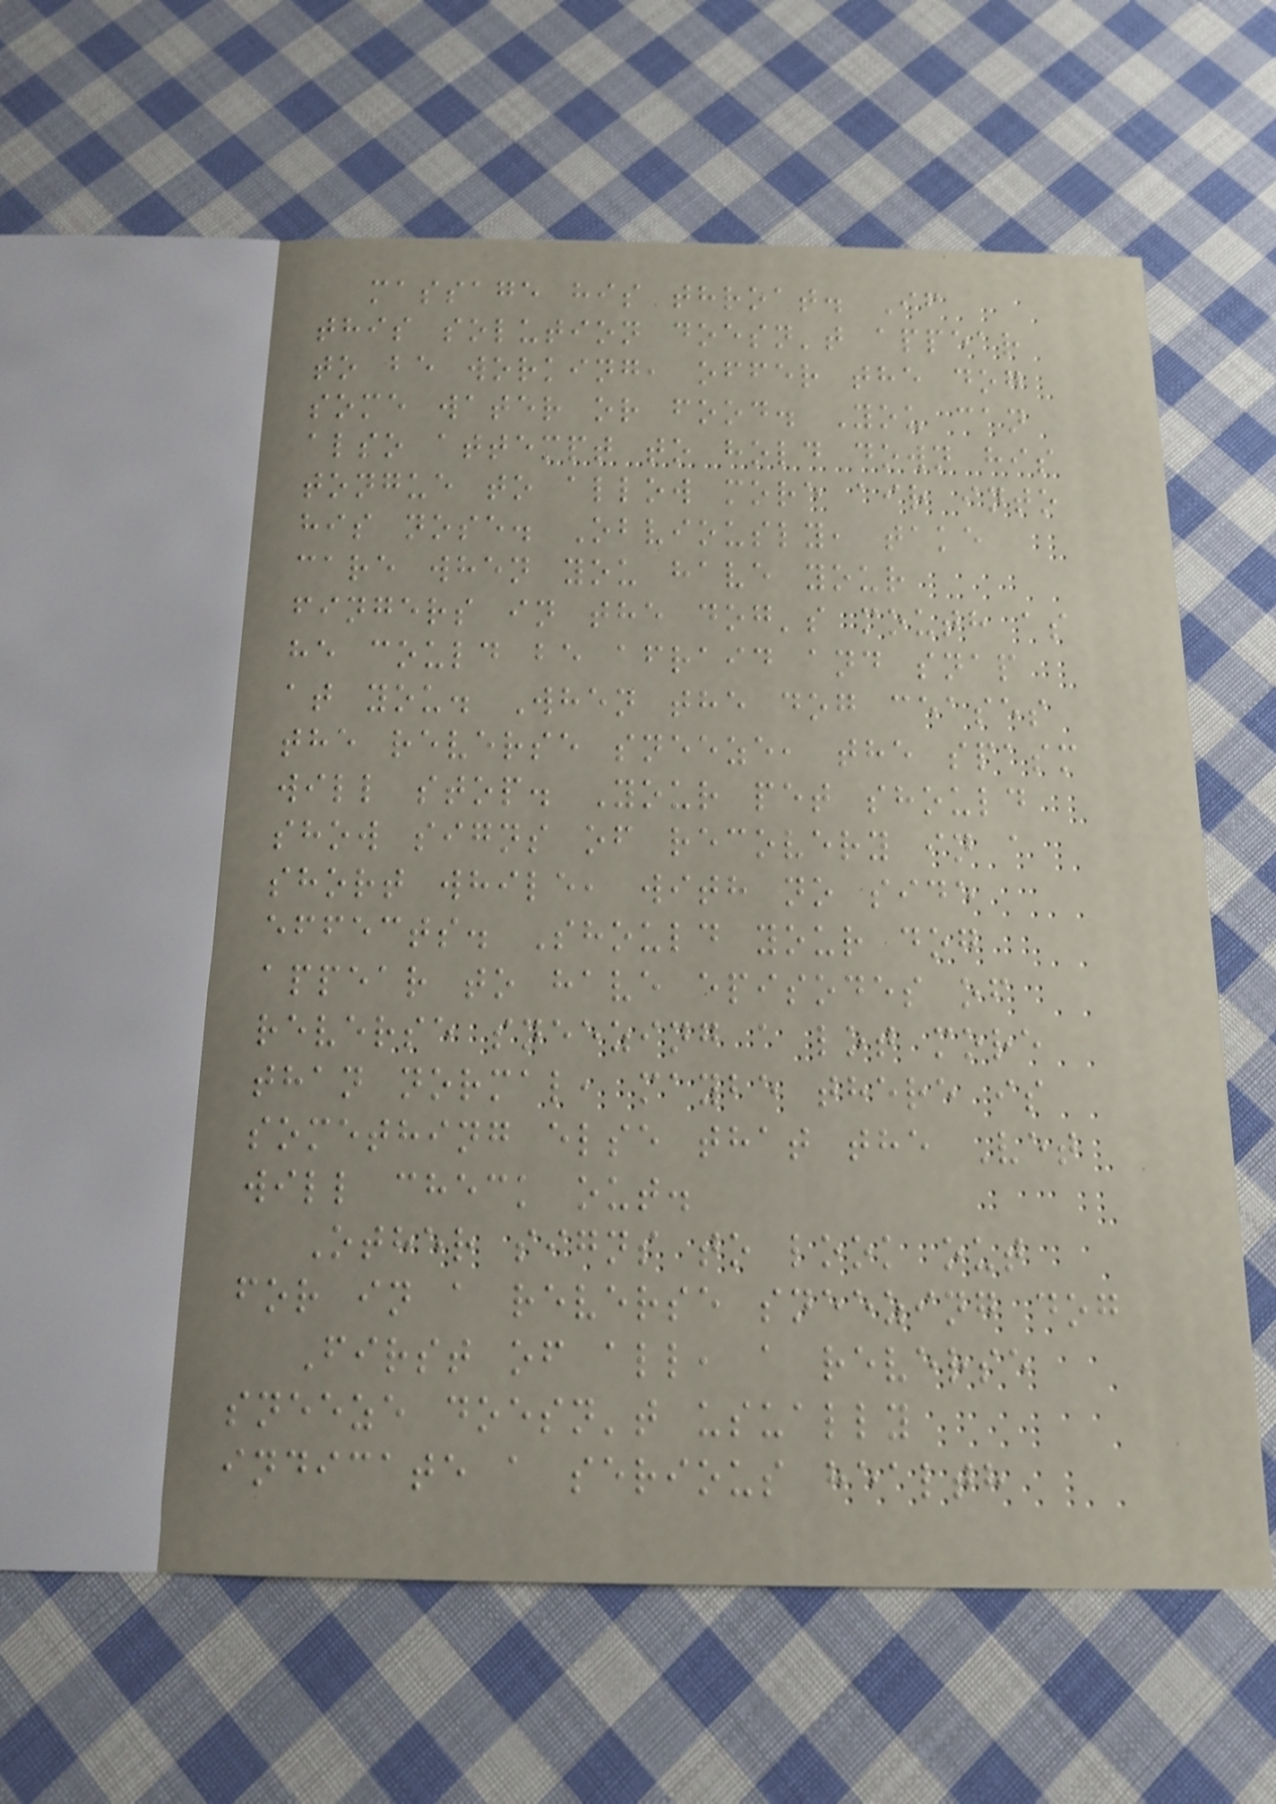massage his throat. If
this solution doesn't appear
to be working, offer the dog
some water or food. You can
also attempt to hold down his
tongue to allow more air into
his nose. Obviously, take
care when you have your
fingers in the dog's mouth as
he could be afraid and snap
at you. When the dog ceases
the reverse sneeze, the spasm
will stop. Your pet should
show signs of recovery in a
short while, with no side
effects. Should your dog
appear to have episodes of
reverse sneezing a lot more
than normal, maybe there is
something else that the Vet
will check out.
Other signs to look out
for in a reverse sneezing dog
First of all, a reverse
sneeze doesn't usually
indicate a serious health
